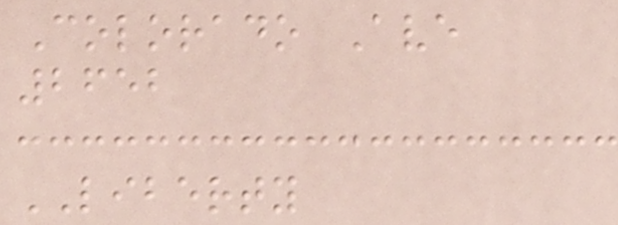Colorado Ave
2652
LIBERTY
